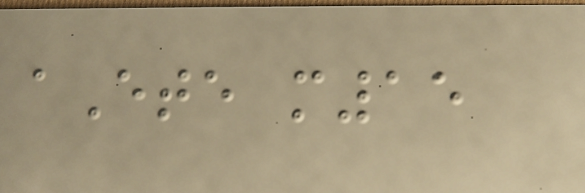aEte m15
